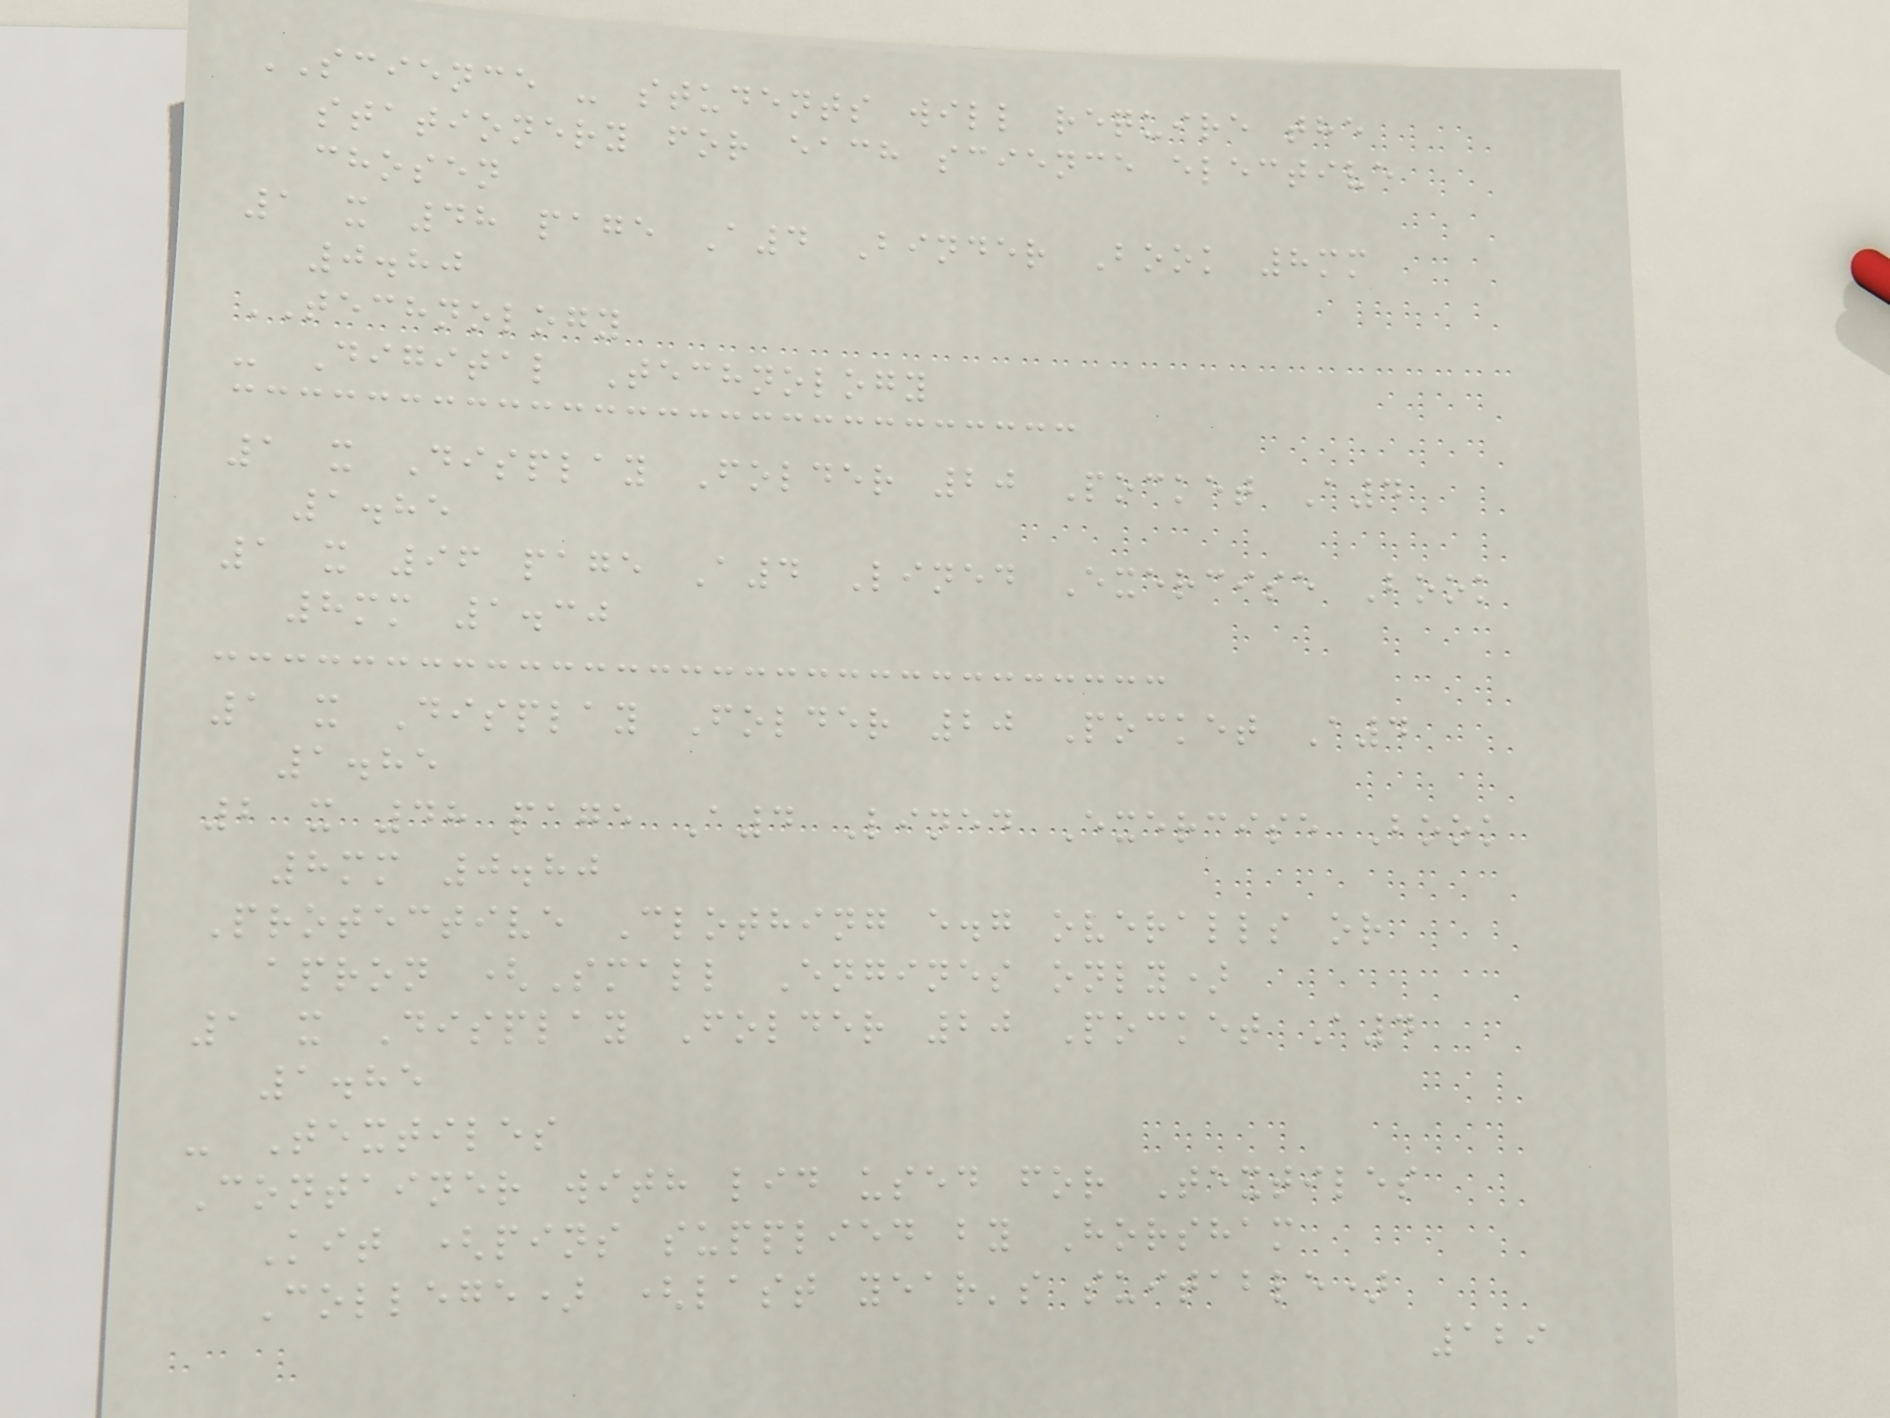SCIENCE - students will require the
stationery for each science elective
chosen
1 x 48 page A4 Binder Book 8mm
0.80
TECHNOLOGY
- Digital Technology
1 x Display Folder 20 Pocket A4
1.85
1 x 96 page A4 Lined Exercise Book
8mm 1.30
1 x Display Folder 20 Pocket A4
1.85
2 x 48 page A4 Lined Exercise Book
8mm 0.80
Protective Clothing e.g overalls or
apron (Small Engines only)
1 x Display Folder 20 Pocket A4
1.85
- Textiles
Container with lid used for Textiles
Kit (pins supplied by Horsham
College) (last year's suitable)
129
